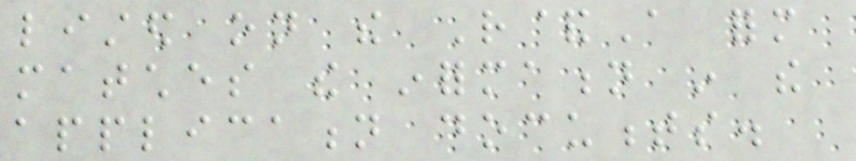listed on the R&A form
matches the information in the
application documents.
